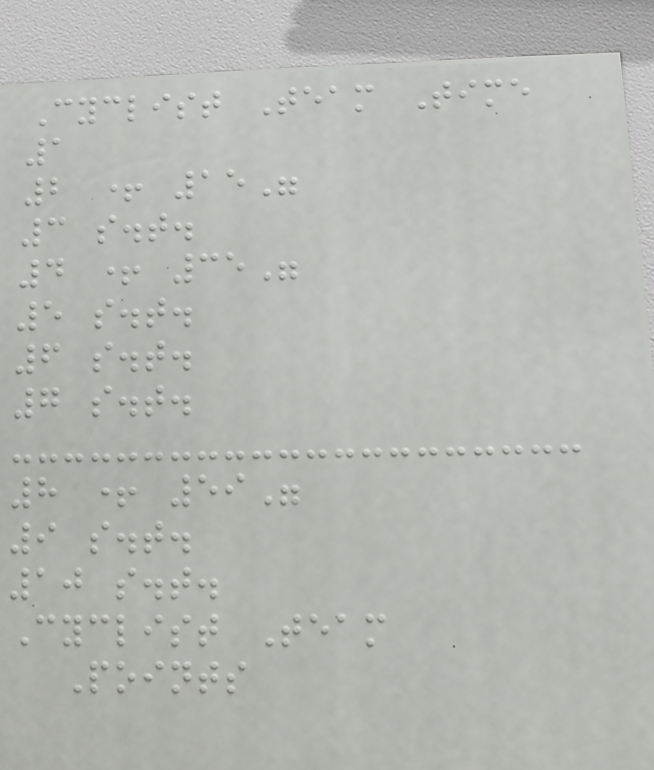Cyclist Team Time
1
2 + 15"
3 s.t.
4 + 35"
5 s.t.
6 s.t.
7 s.t.
8 + 59"
9 s.t.
10 s.t.
Cyclist Team
Points
